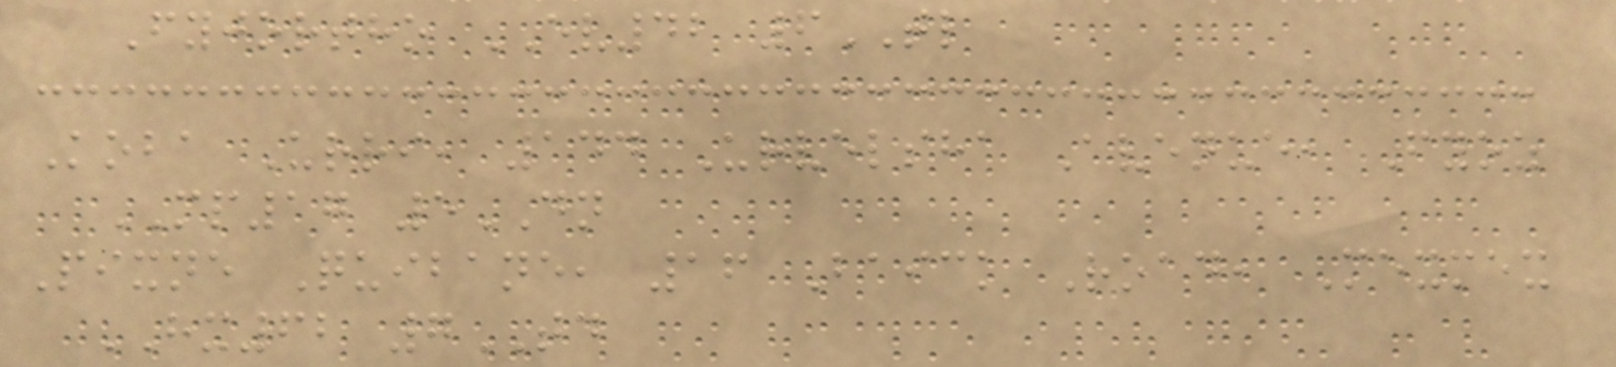Fyjortho EV42 6TL
Koba Urri, 144 Urvelsha Avenue, Fyoz
MP17 5DN
Pixne Quibane, 16 Baick Road, Mexmex
HX62 7TD
